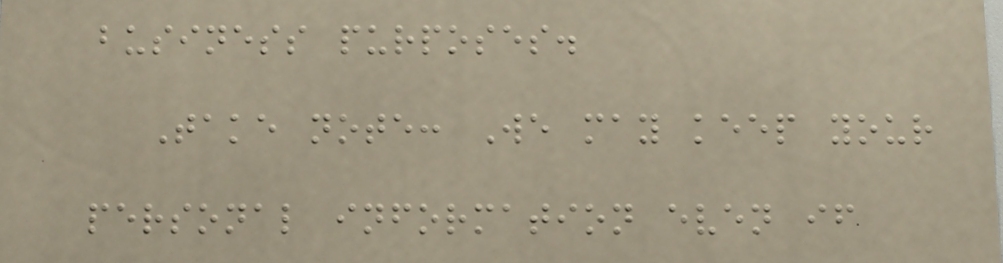business purposes.
Take note: We may keep your
personal information even if
